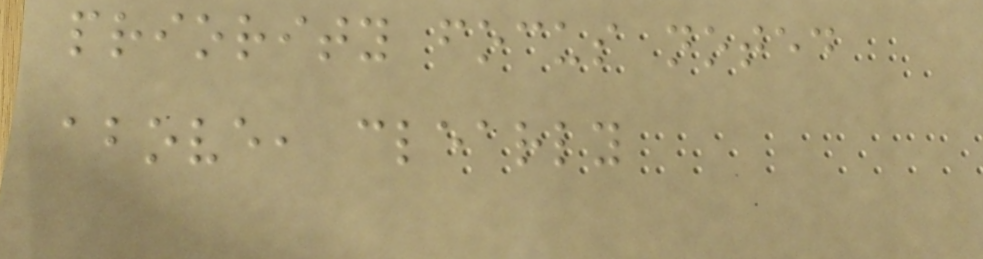priority focus noted
above, clearly
